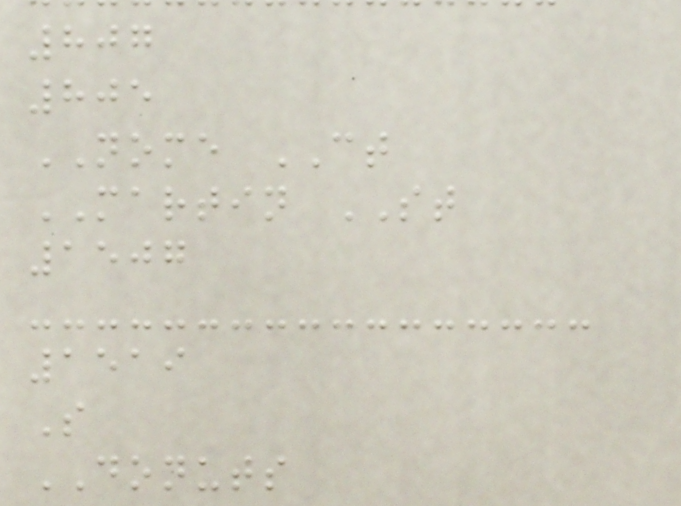807
805
NOME CT
MARTIN ST
1507
1519
S
DONUTS
